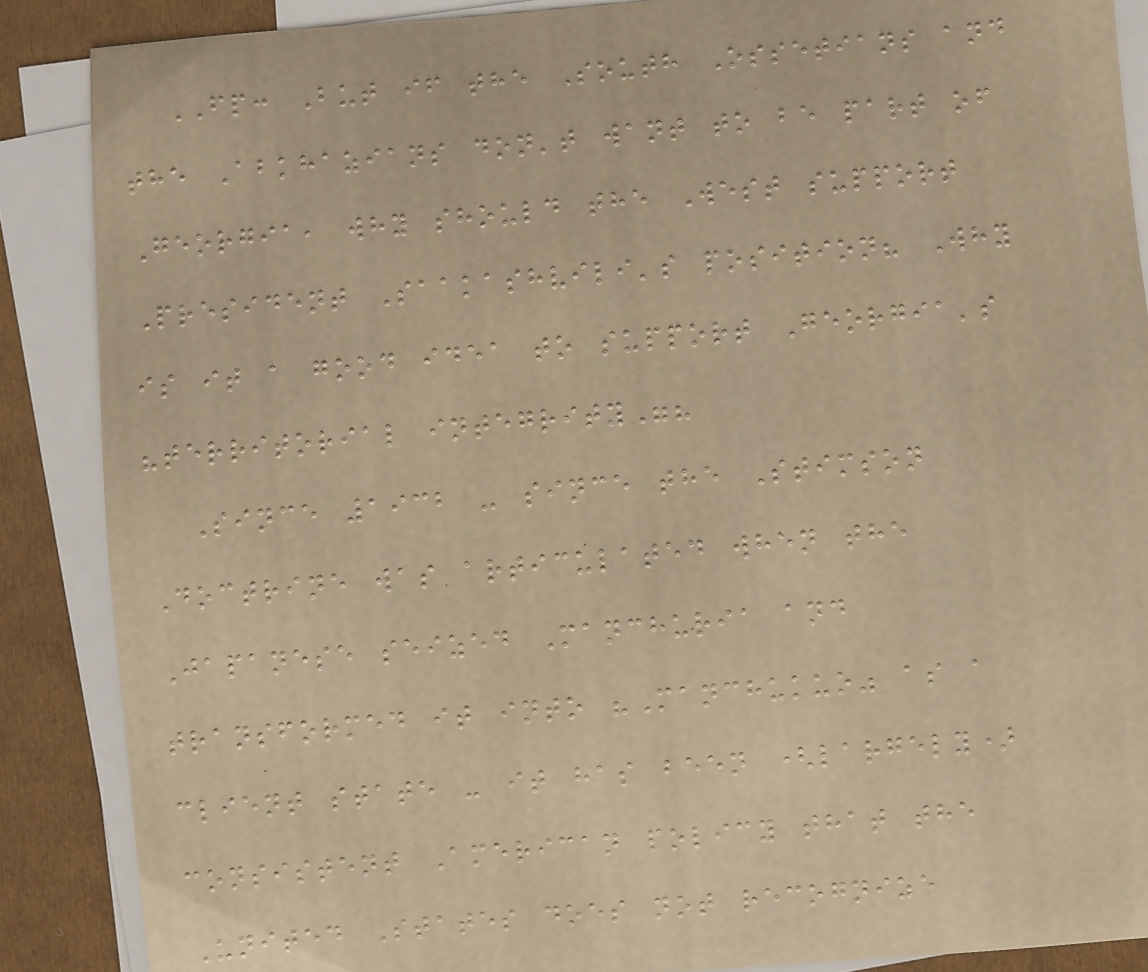FP: But if the South Ossetians and
the Abkhazians don't want to be part of
Georgia, why should the West support
President Saakashvili's position? Why
is it a good idea to support Georgia's
"territorial integrity"?
Since 1932 - since the Stimson
Doctrine was articulated when the
Japanese seized Manchuria and
transformed it into "Manchukuo" as a
client state - it has been (largely)
consistent American policy that the
United States does not recognize
